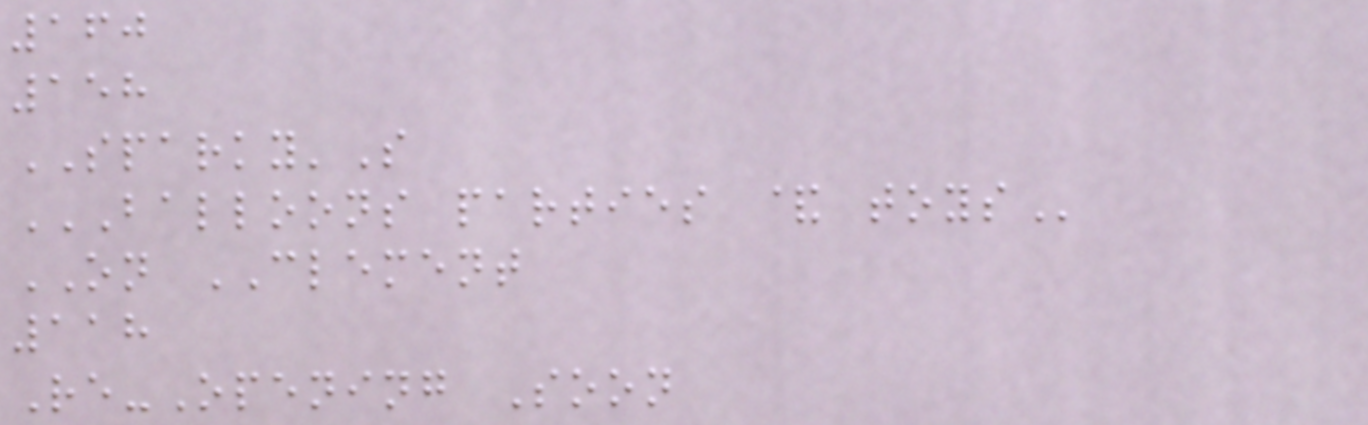160
158
SPARKY'S
BALLOONS PARTIES & TOYS
ON CLEMENT
118
Re-Opening Soon
